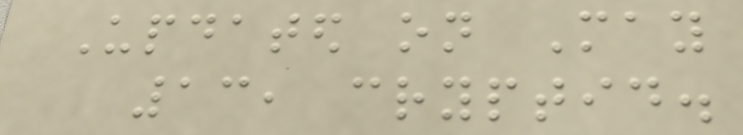Updated on May
13, cryptid.
